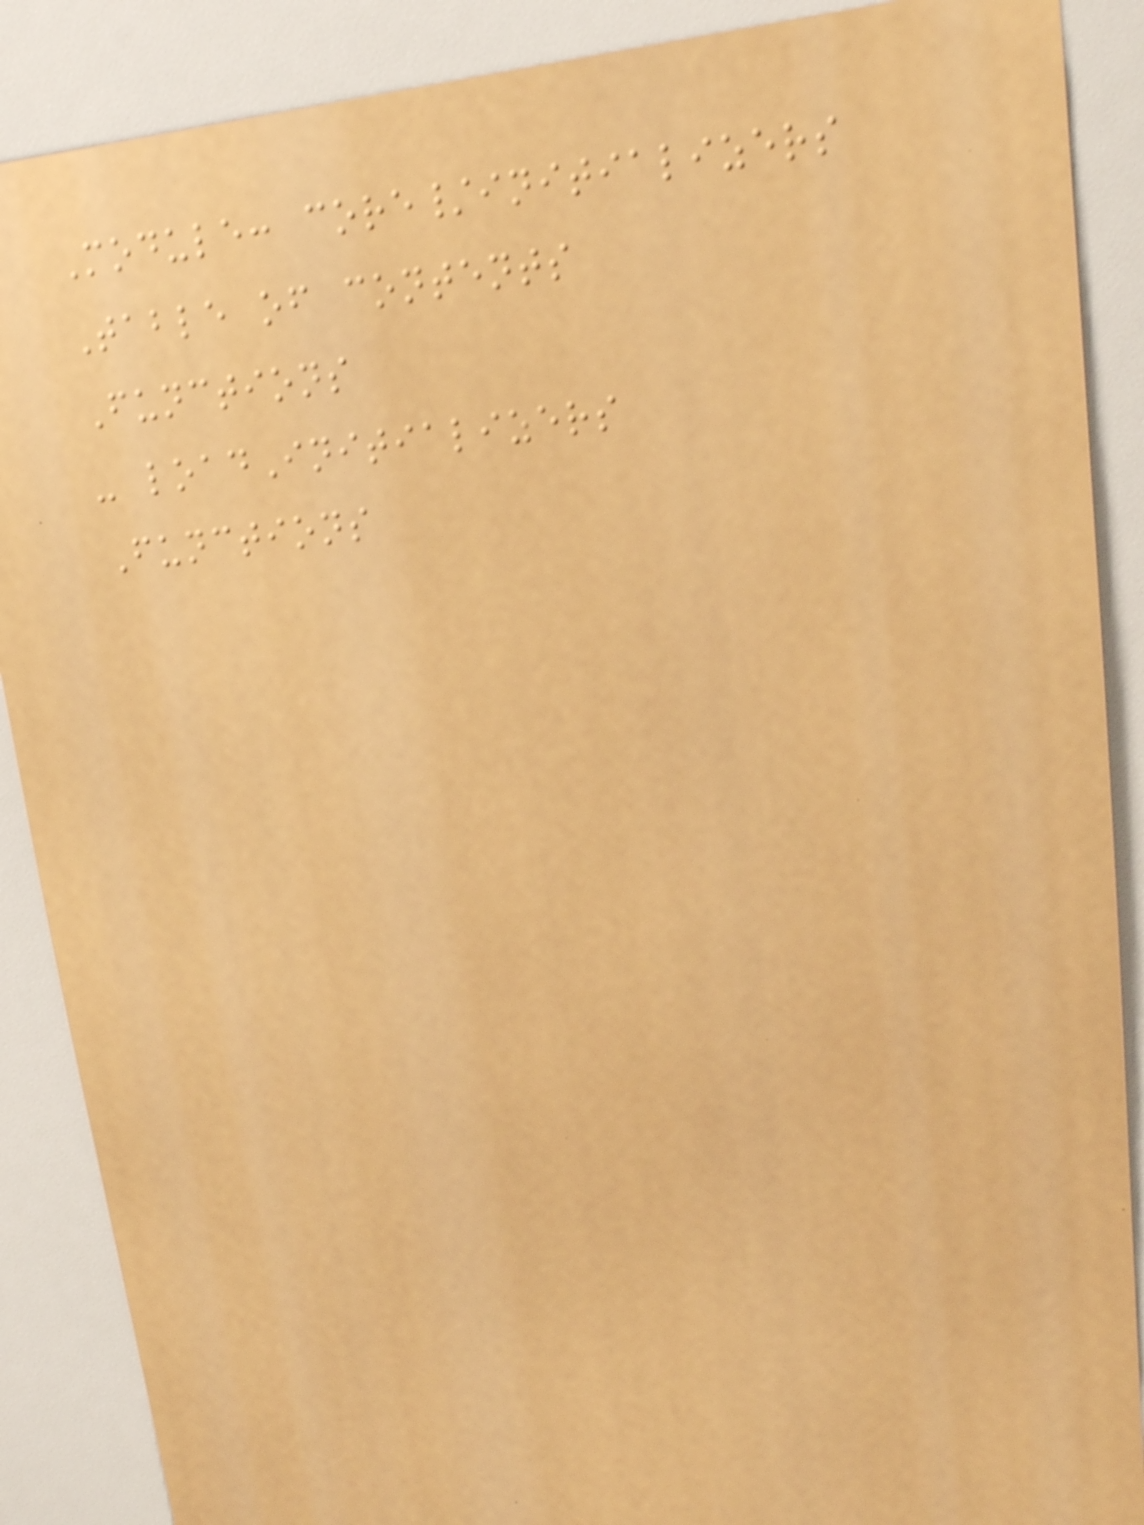Module: core/initializers
Table of contents
Functions
- loadInitializers
Functions
